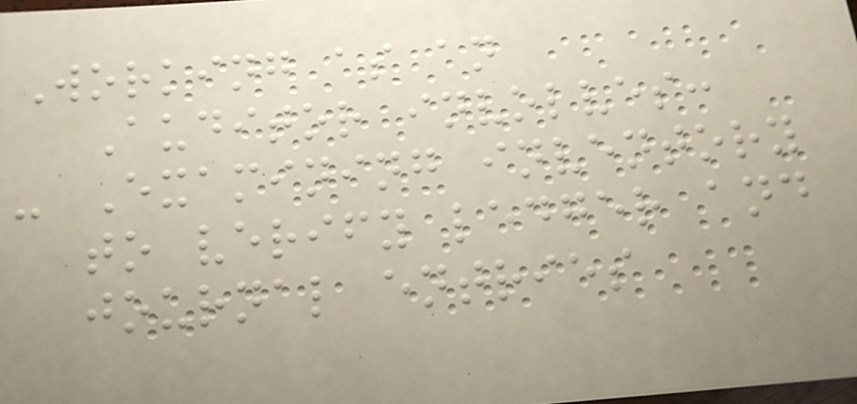Working as an
Auditor involves:
- Examining inventory
to verify ledger and
journal entries
